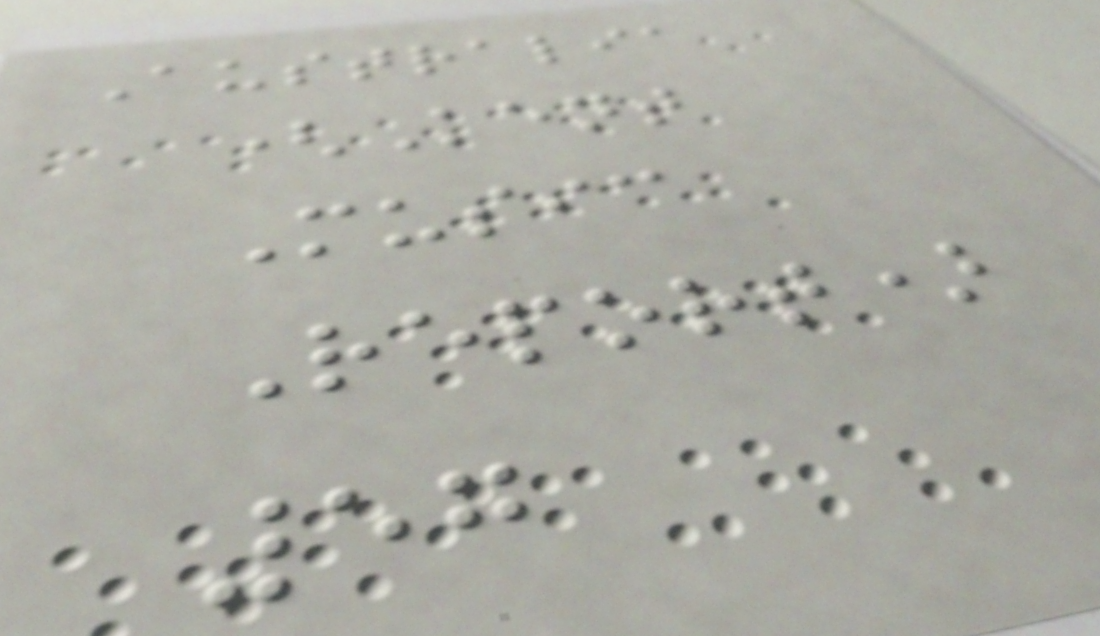Australia
(Kent
Music
Report)
57
